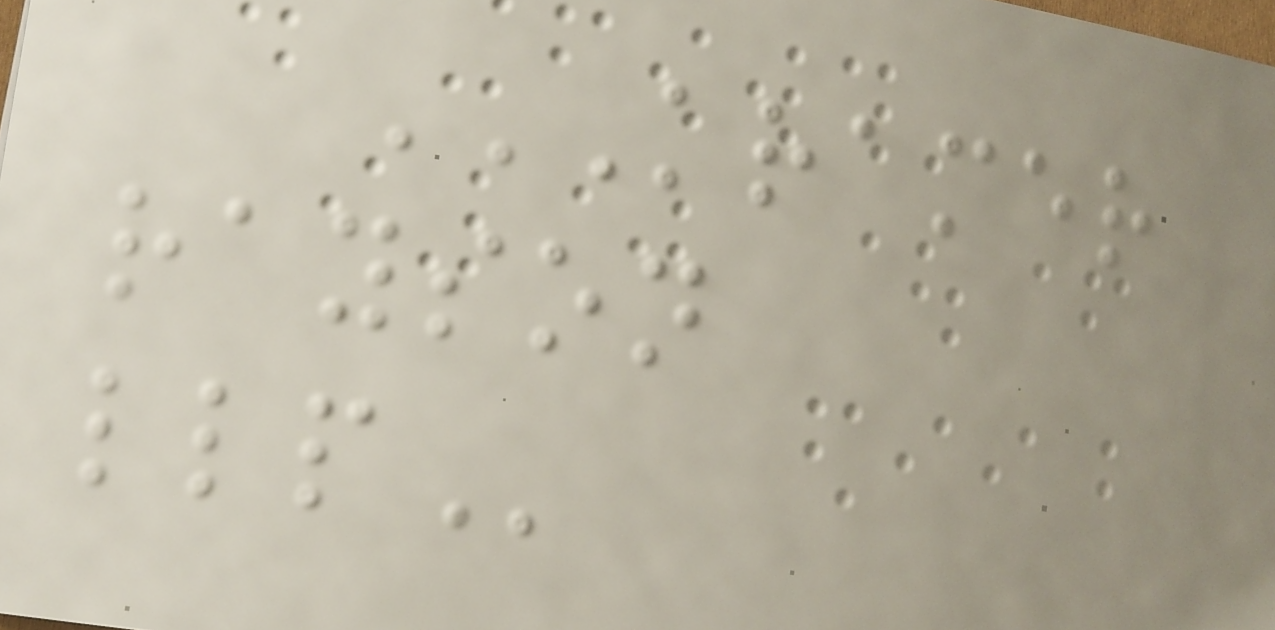KRAMER
RAYSON
LLP
